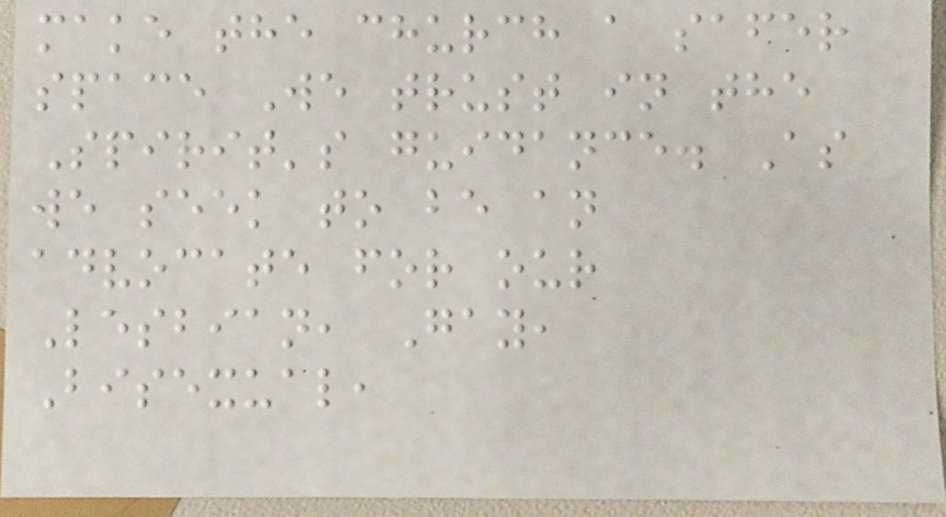make the church a safer
space We trust in the
Spirit's guidance. As
we seek to be an
advocate for our
Lesbian, Gay,
Bisexual,
